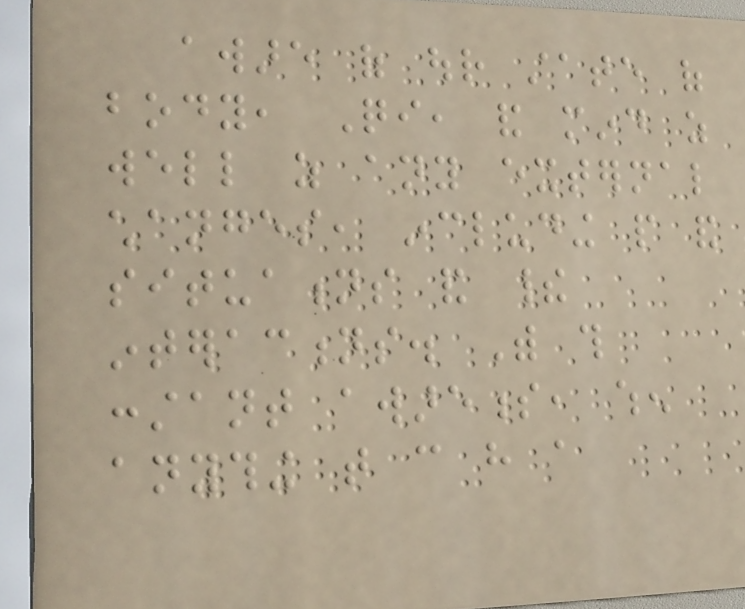aware of our state of
body, Qi, and mind as
well as any external
changes, including people and
situations and their
interactions. With this
constant awareness, when
anything that can have a
